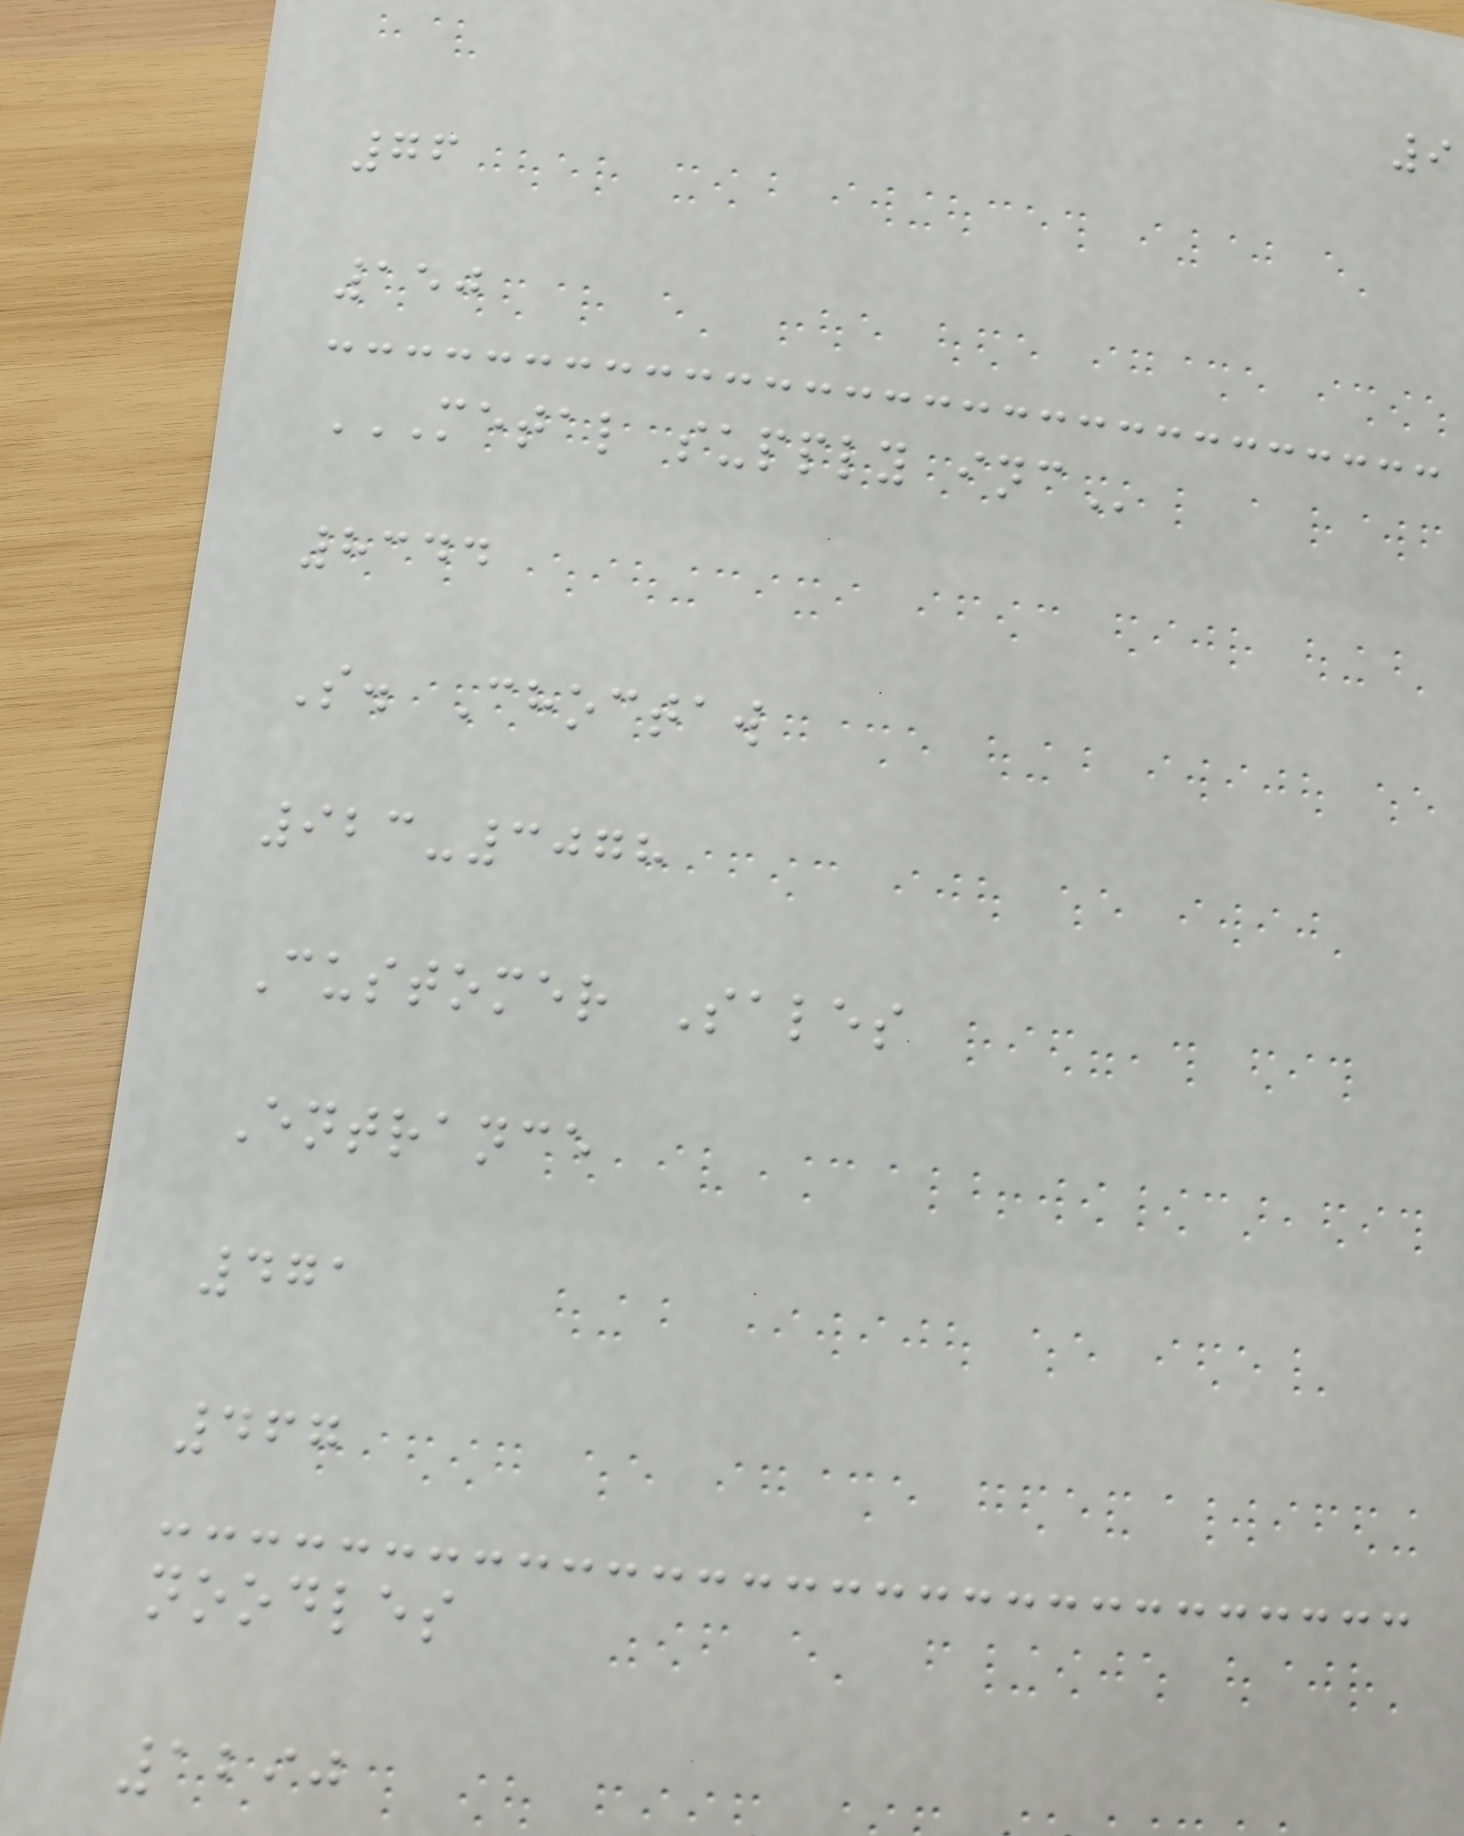9
76
150
METAL SUPPLY INC
8344
S. Choctaw
923-3078
Customer Sales
Entrance
471
467
noodles
1290
